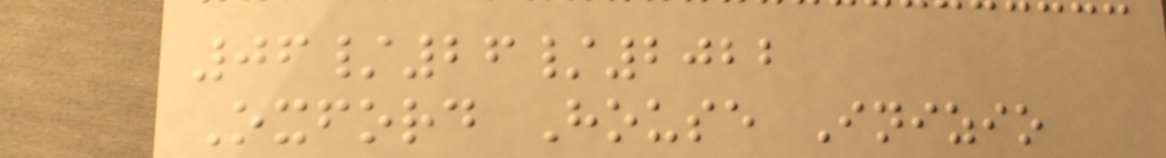06/26/2022
Oxford House Inizio
